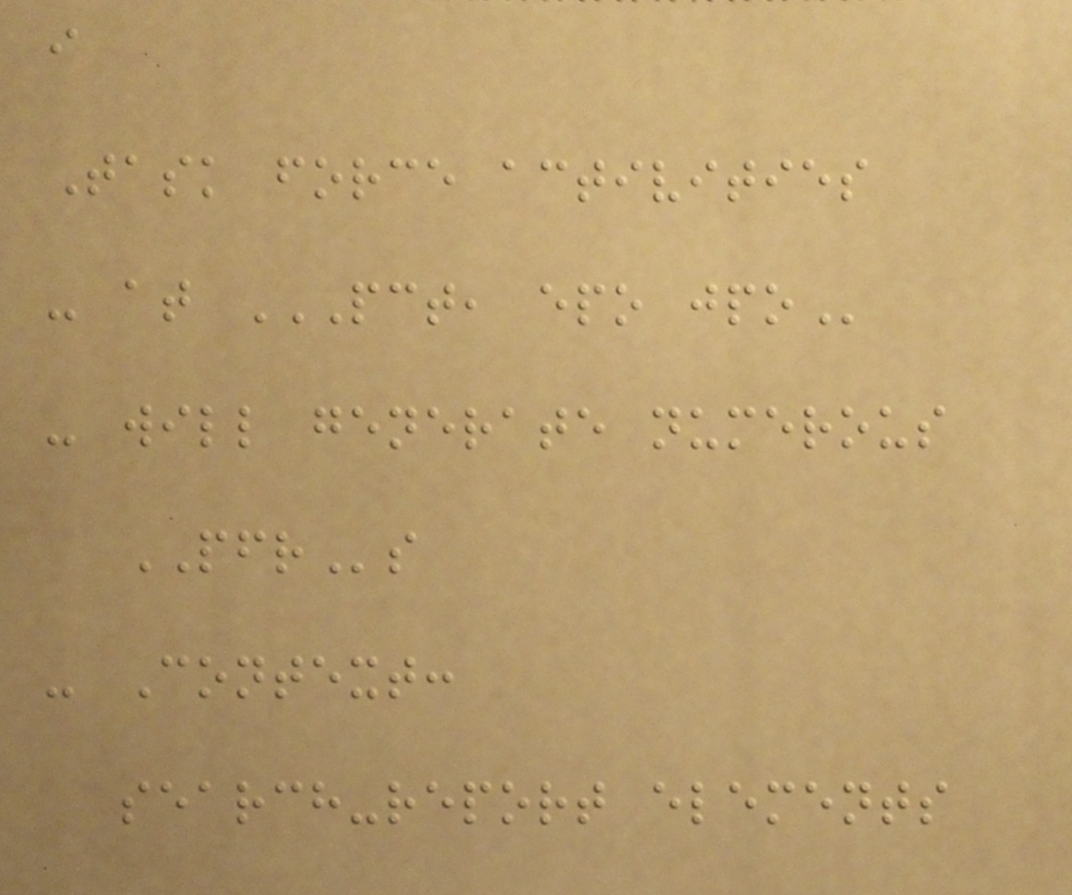i
Task force activities
- at PCT, EPO JPO
- will generate numerous
PFRs
- Context:
search-report elements
